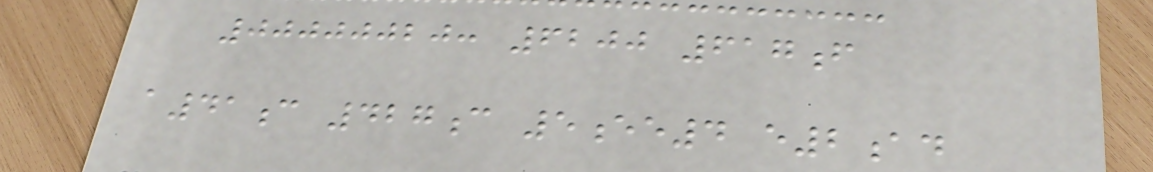00000020: 6200 617f
a41c 427c 5ee4 e2ad
